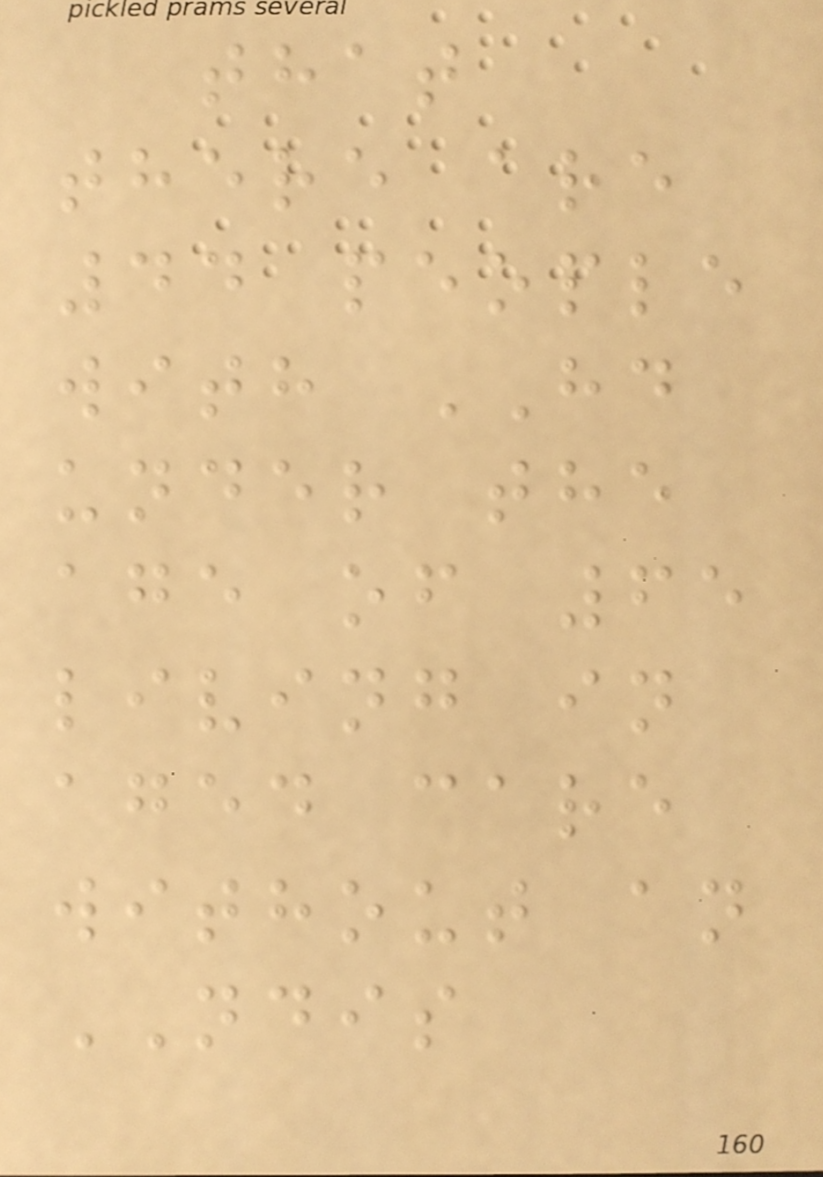that
there are
44 people
with HD
under the
age of 65
living in
aged care
without an
NDIS
